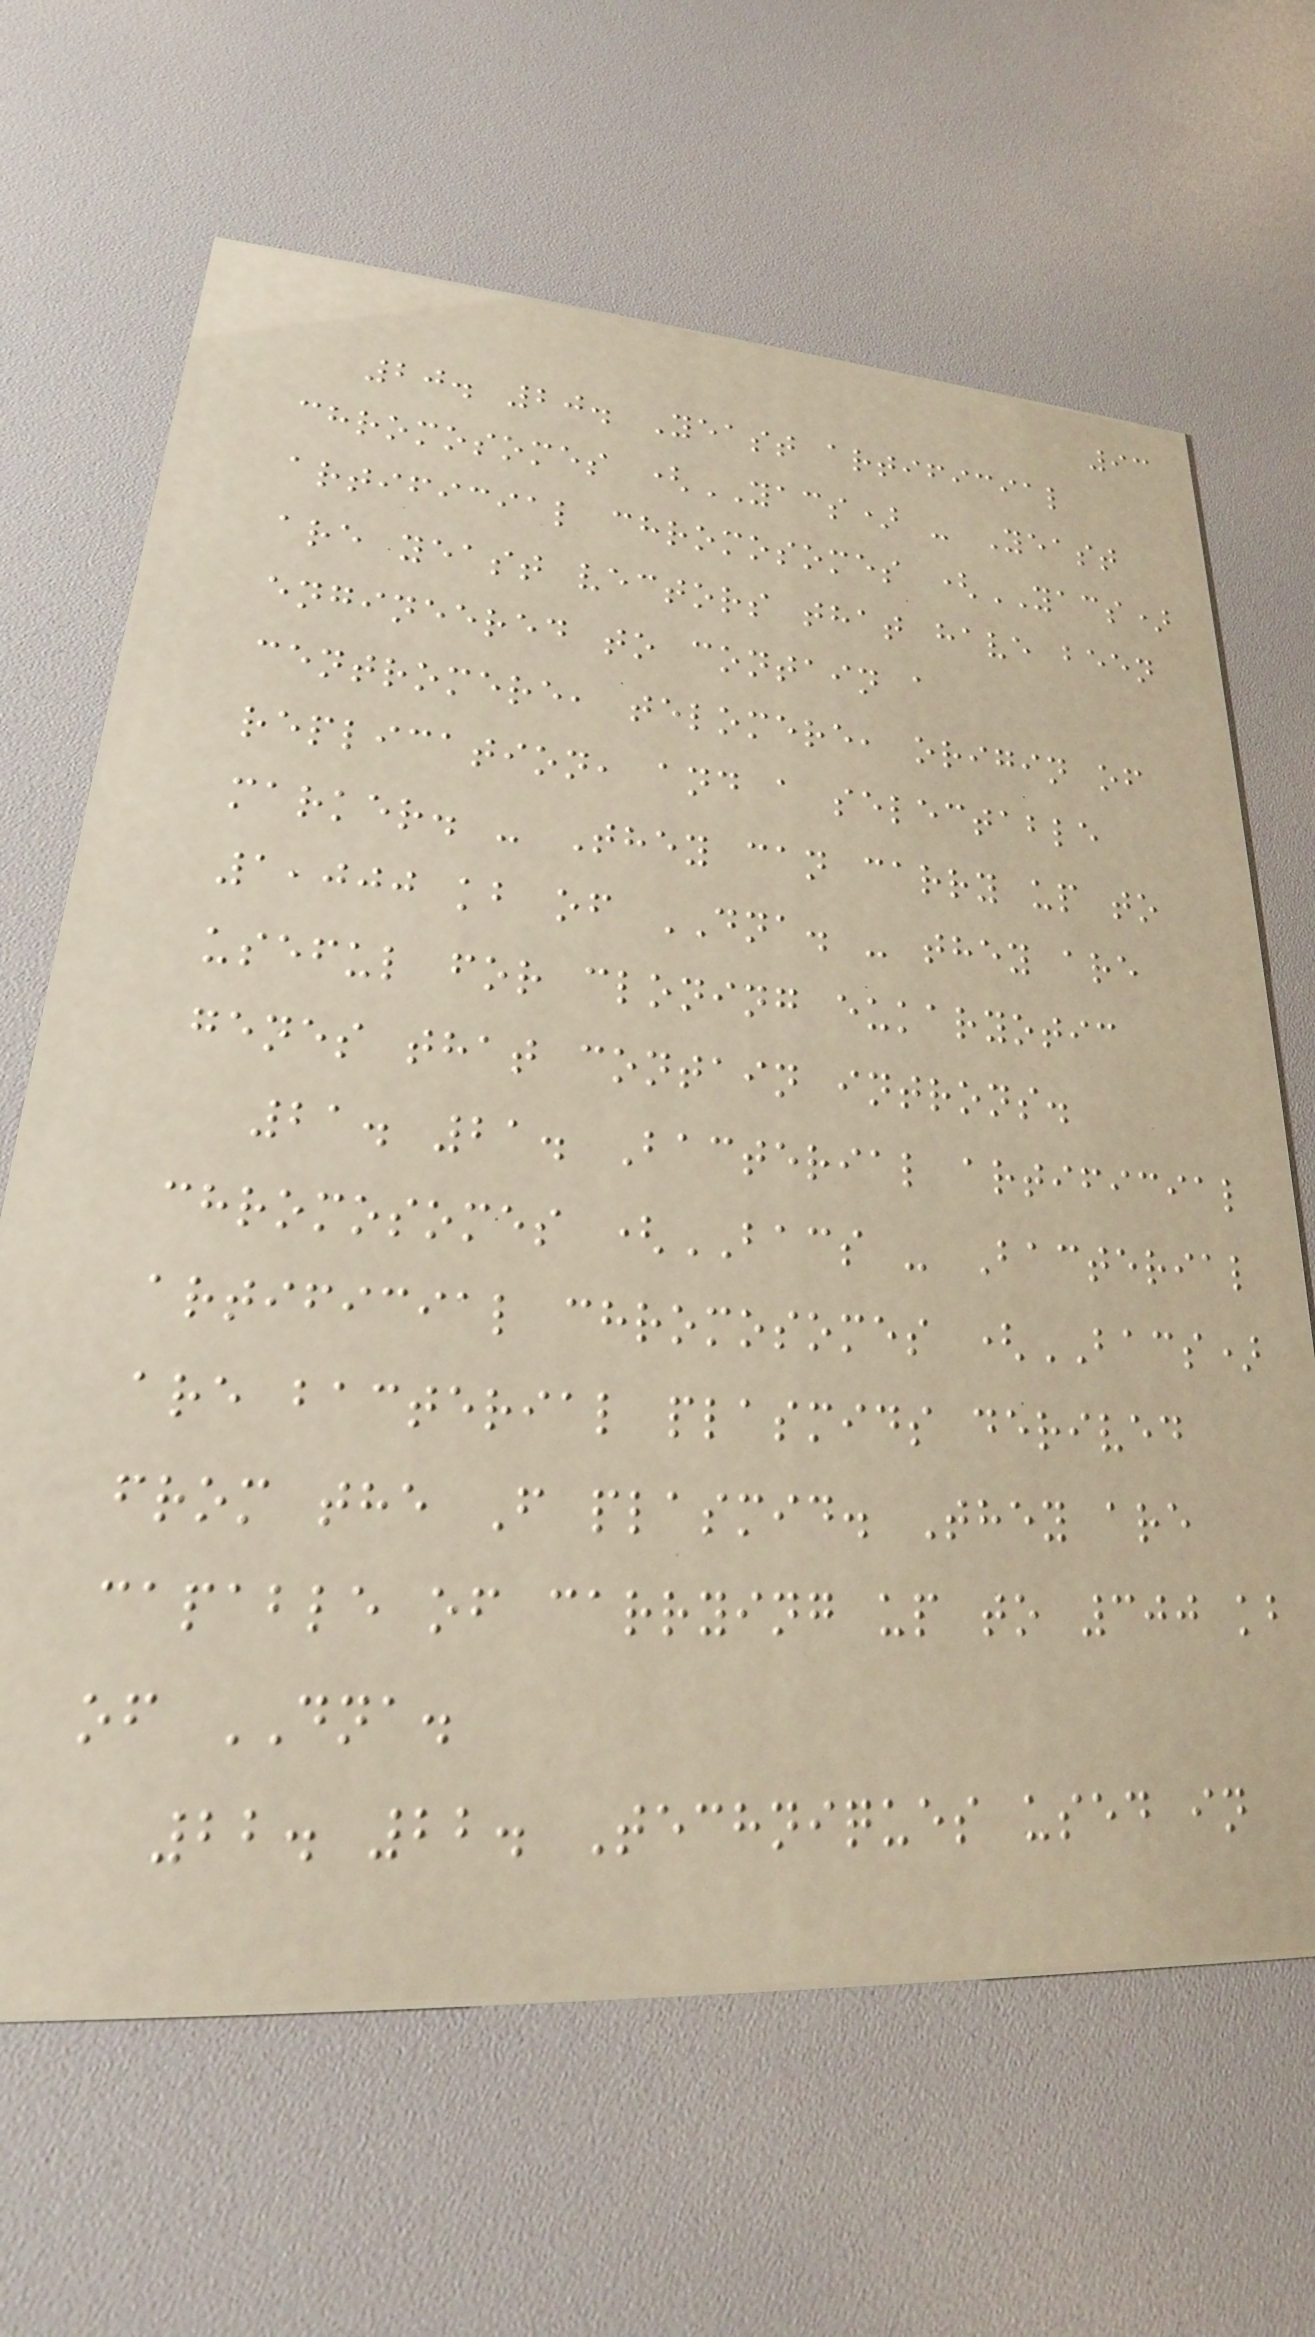93
20. 20. Yeast artificial
chromosomes (YACS) - Yeast
artificial chromosomes (YACS)
are yeast vectors that have been
engineered to contain a
centromere, telomere, origin of
replication, and a selectable
marker. - They can carry up to
1,000 kb of DNA. - they are
useful for cloning eukaryotic
genes that contain introns.
21. 21. Bacterial artificial
chromosomes (BACS - Bacterial
artificial chromosomes (BACS)
are bacterial plasmids derived
from the F plasmid. They are
capable of carrying up to 300 kb
of DNA.
22. 22. Techniques used in
